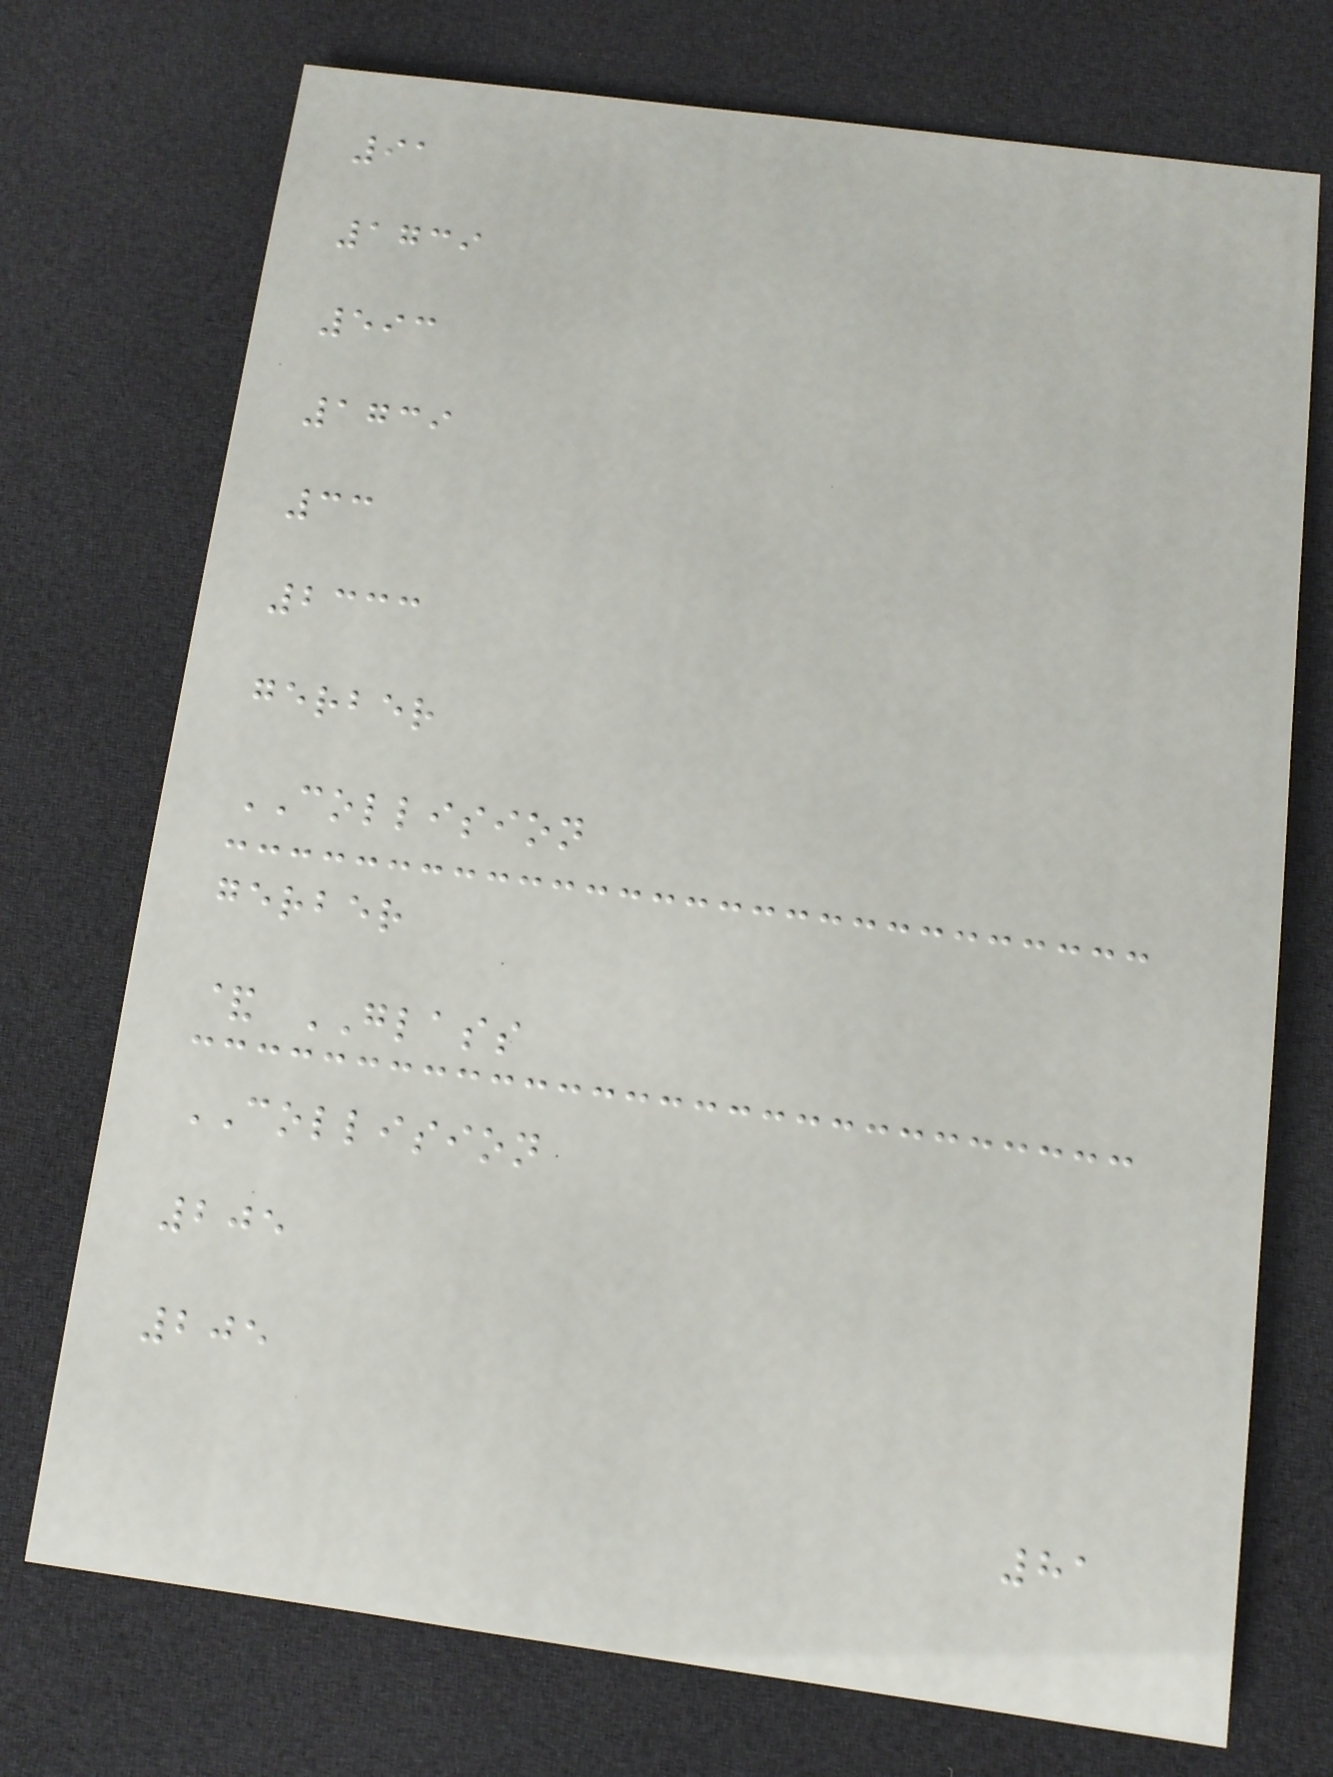91
1739
593
1739
33
2333
gerber
COLLISION
gerber
& GLASS
COLLISION
205
205
81
